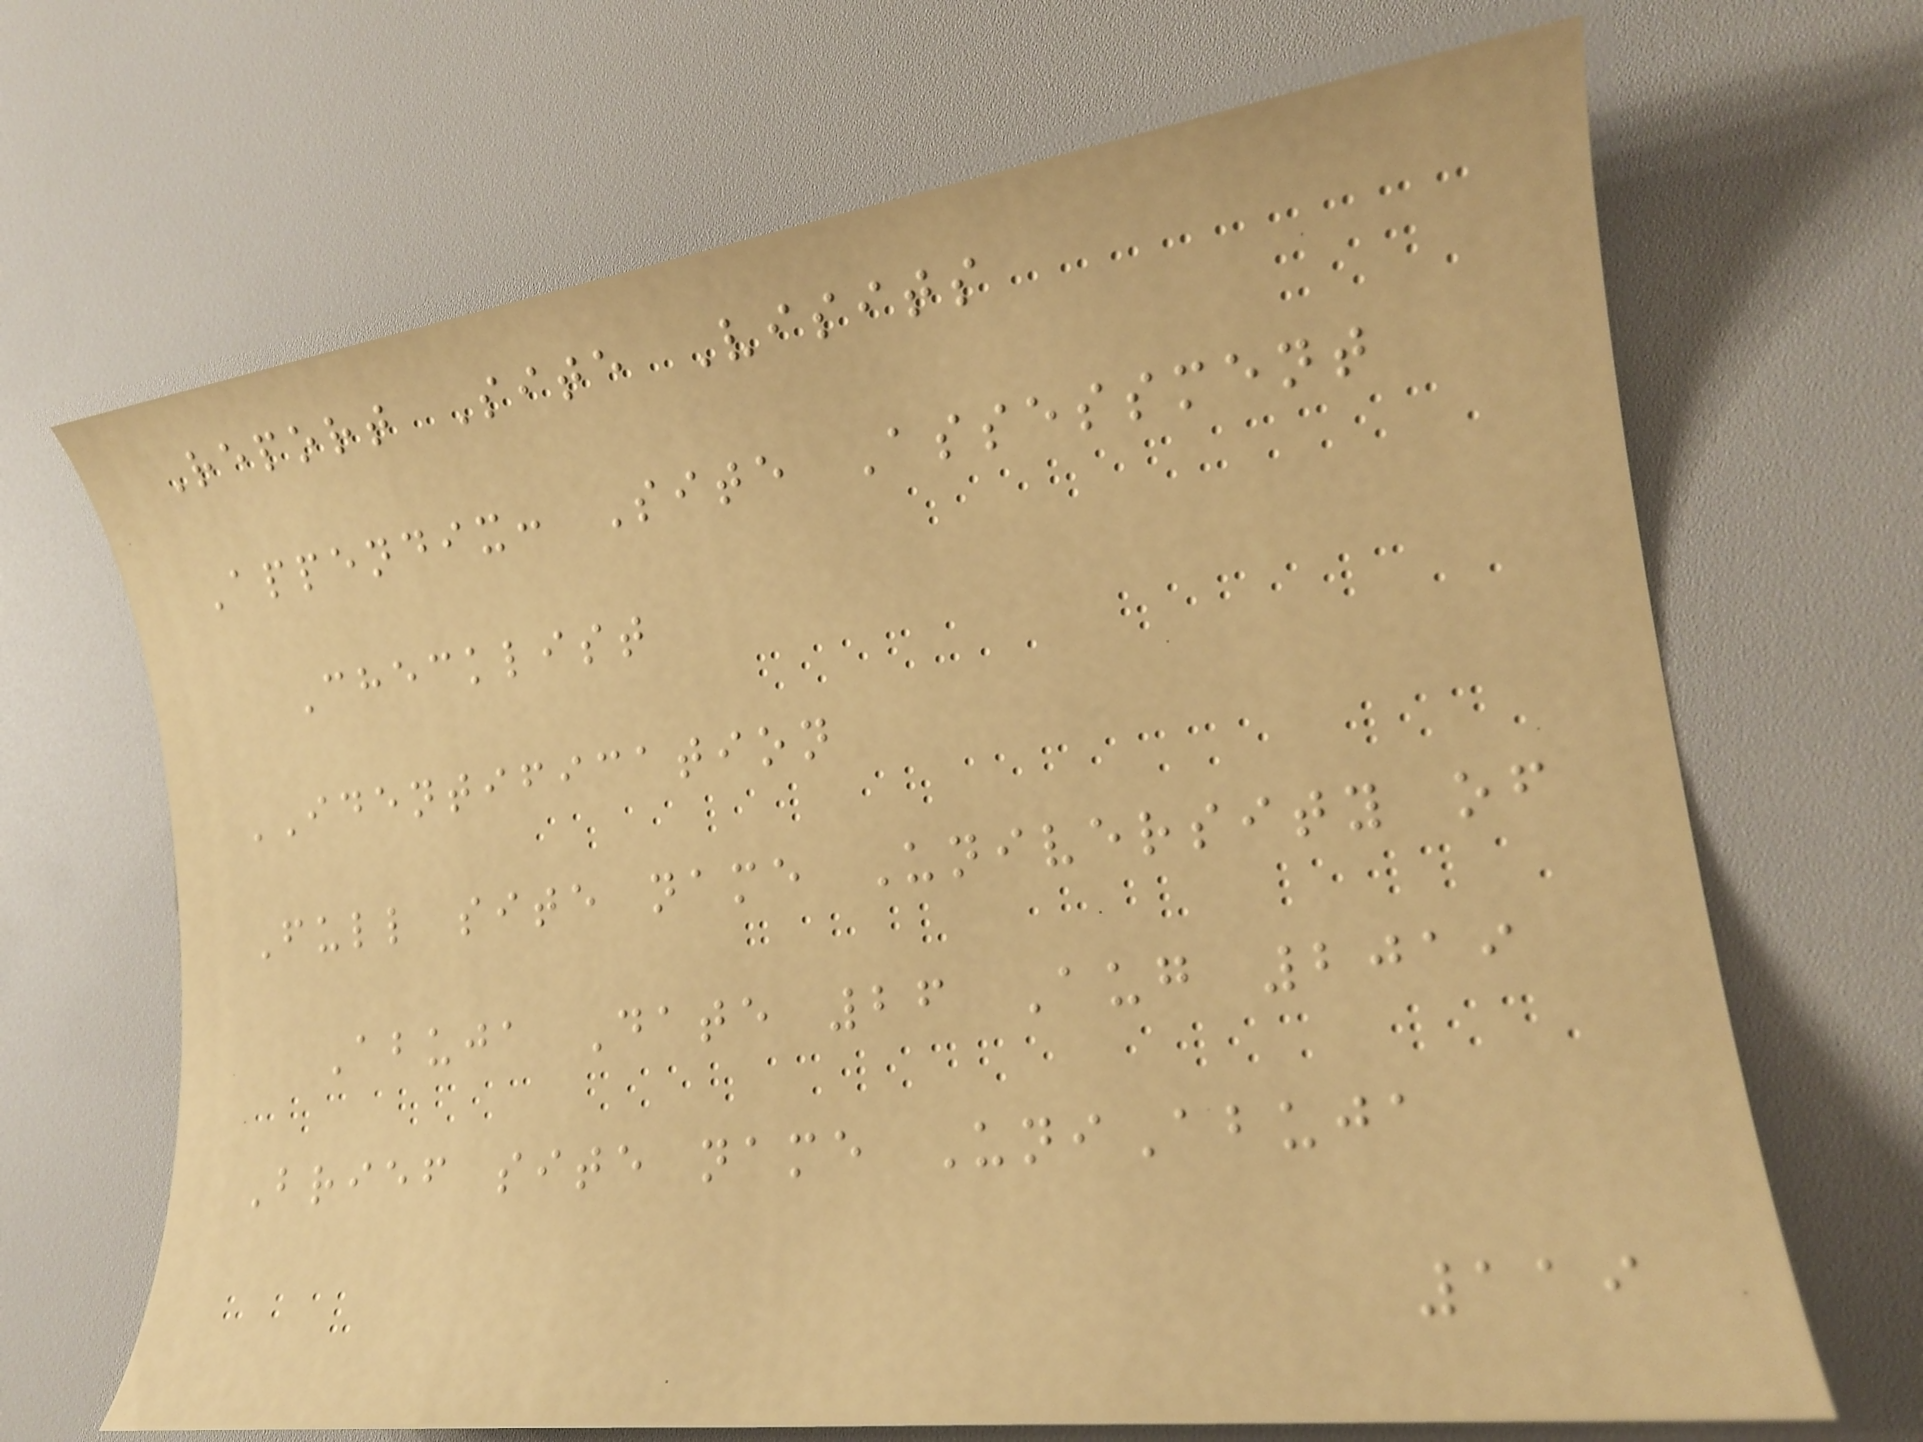Report Site Visits
Appendix: Site Assessment
Checklist
IDENTIFICATION
Full site name University of
Abuja Date 26 Aug 2019
Brief site name UniAbuja
119
